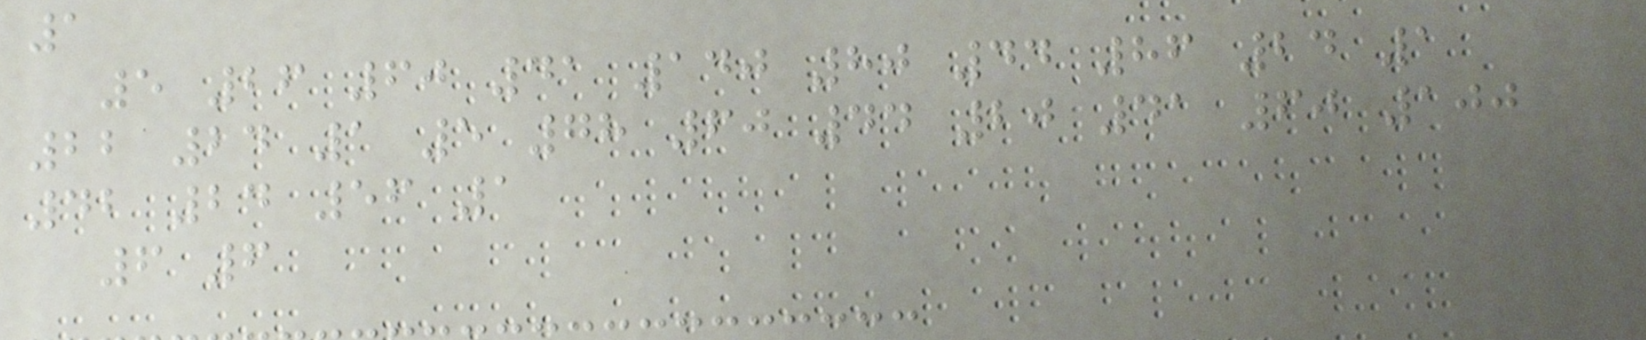1
5 26 60 41 140 80 44 86 24 1
22 24 1 5 78 60 44 20 41 60 100
42 24 56 1
6 6
